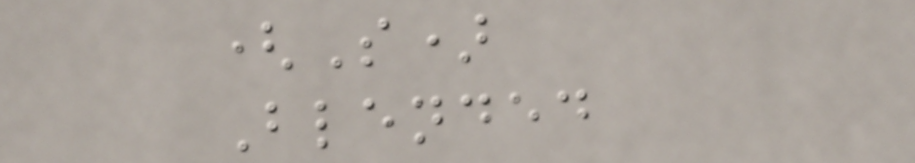(S)
Blended
